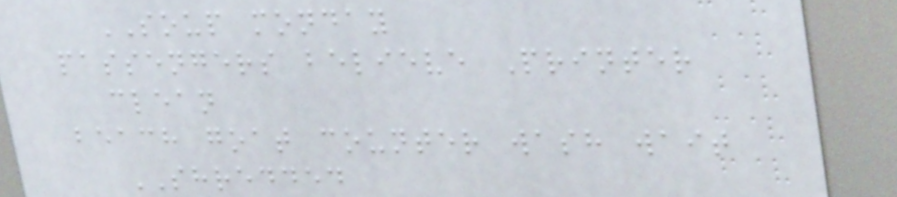SOUP monday
passengers believe Printer
clean
beach goat counter wash wait
SHREDDED
